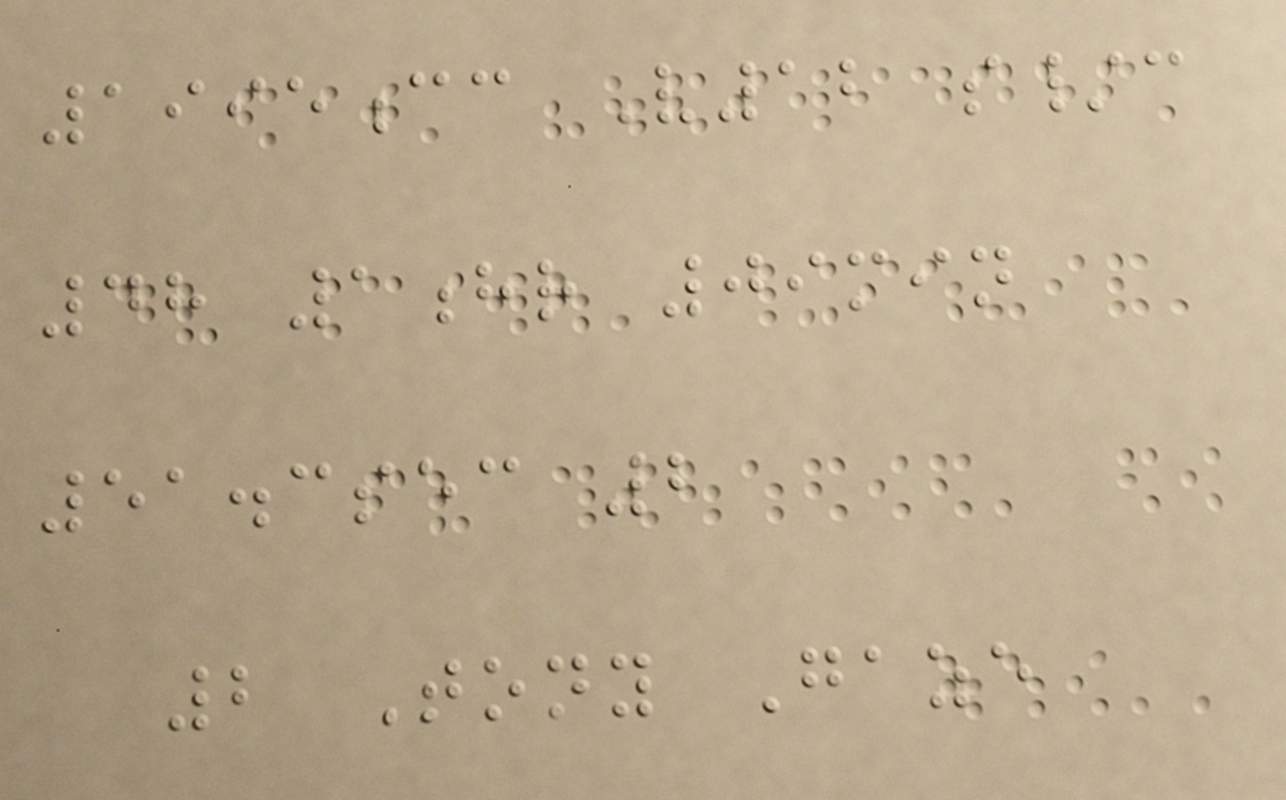1995cc V12 s/c
48 1hr 09min
51.3sec 2
2 Tony Gaze
